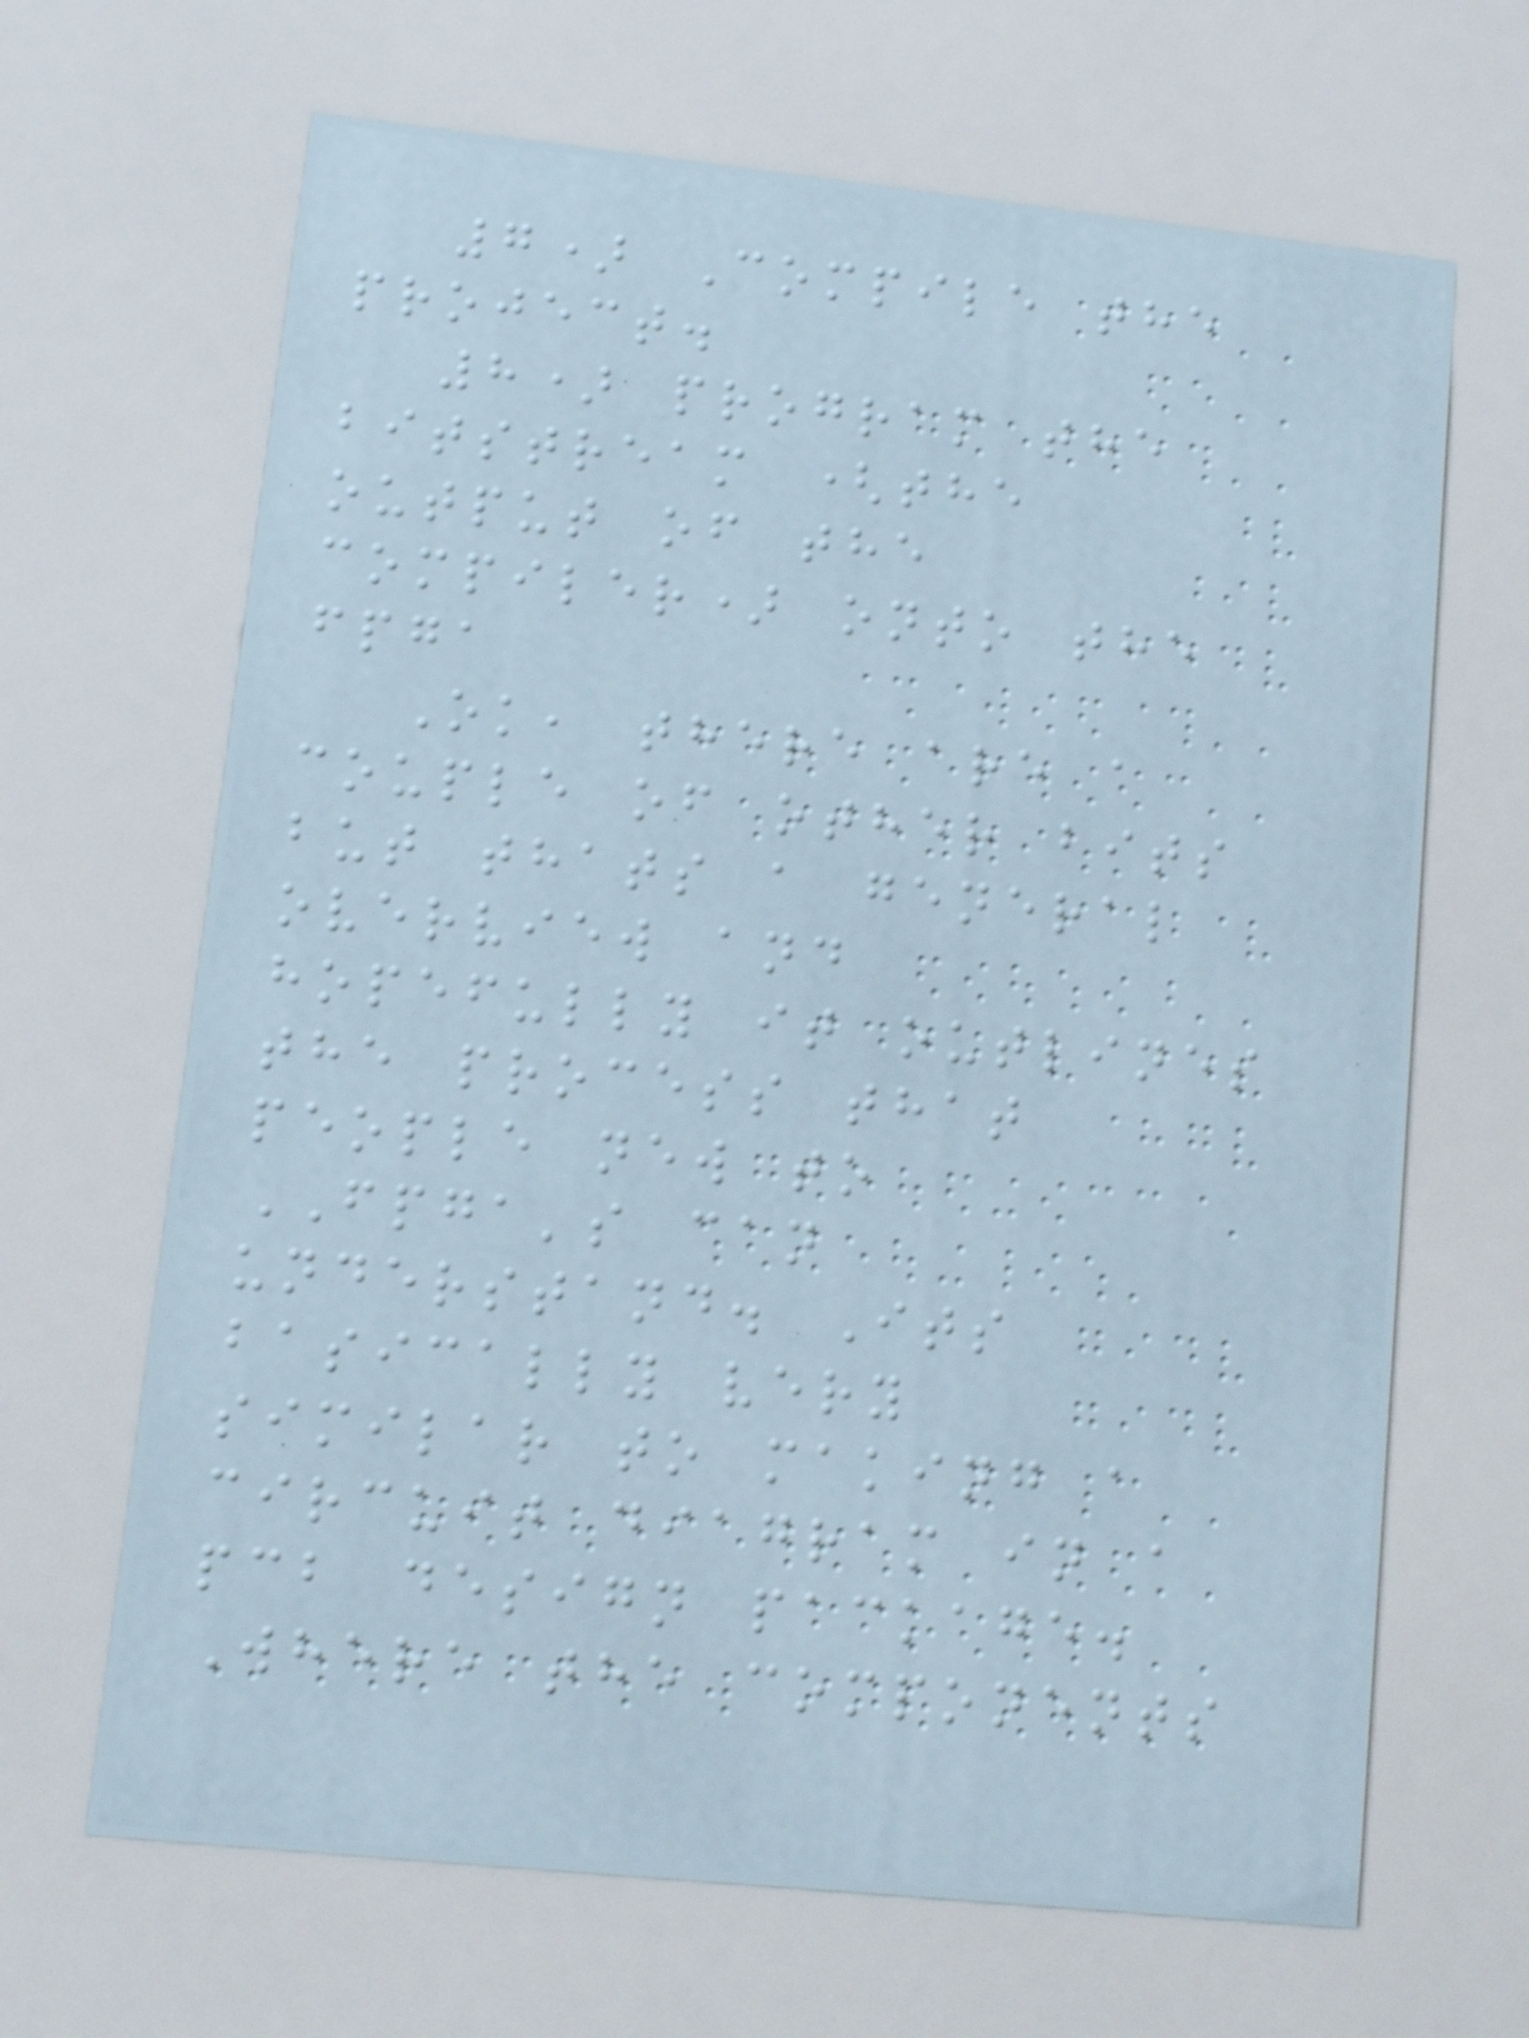7) Compile the
project.
8) program the
bitstream (the
output of the
compiler) onto the
fpga
Ok, there are a
couple of other bits
but thats a general
overview and
hopefully it outlines
the process that
people new to
FPGA's can
understand. Its
basically very
similar to making a
circuit diagram in a
pcb design package.
Where the components
